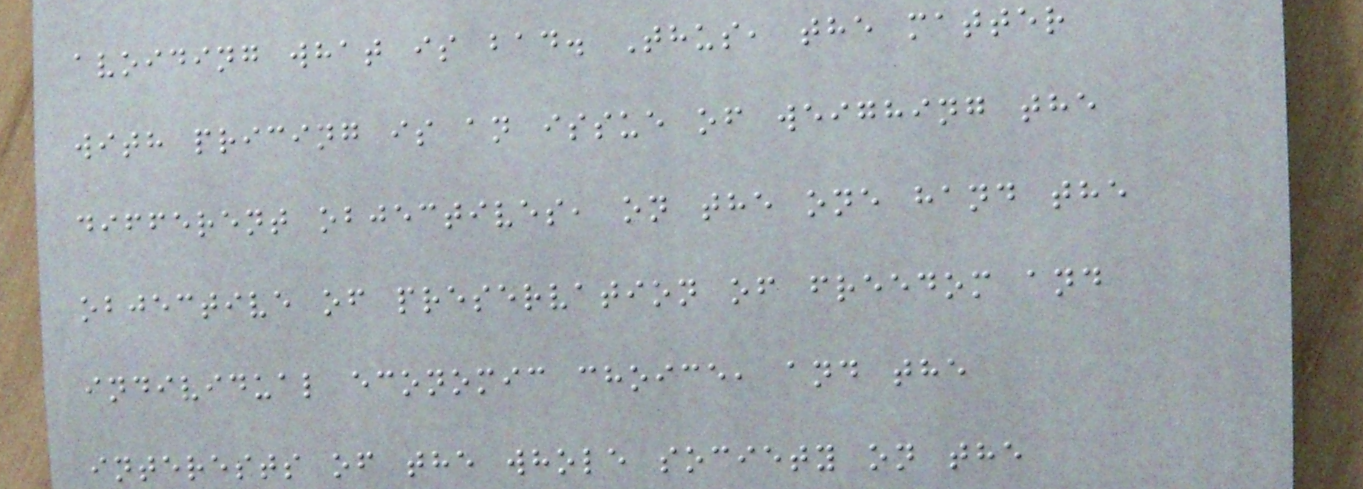avoiding what is bad. Thus, the matter
with pricing is an issue of weighing the
different objectives, on the one hand the
objective of preservation of freedom and
individual economic choice, and the
interests of the whole society on the
